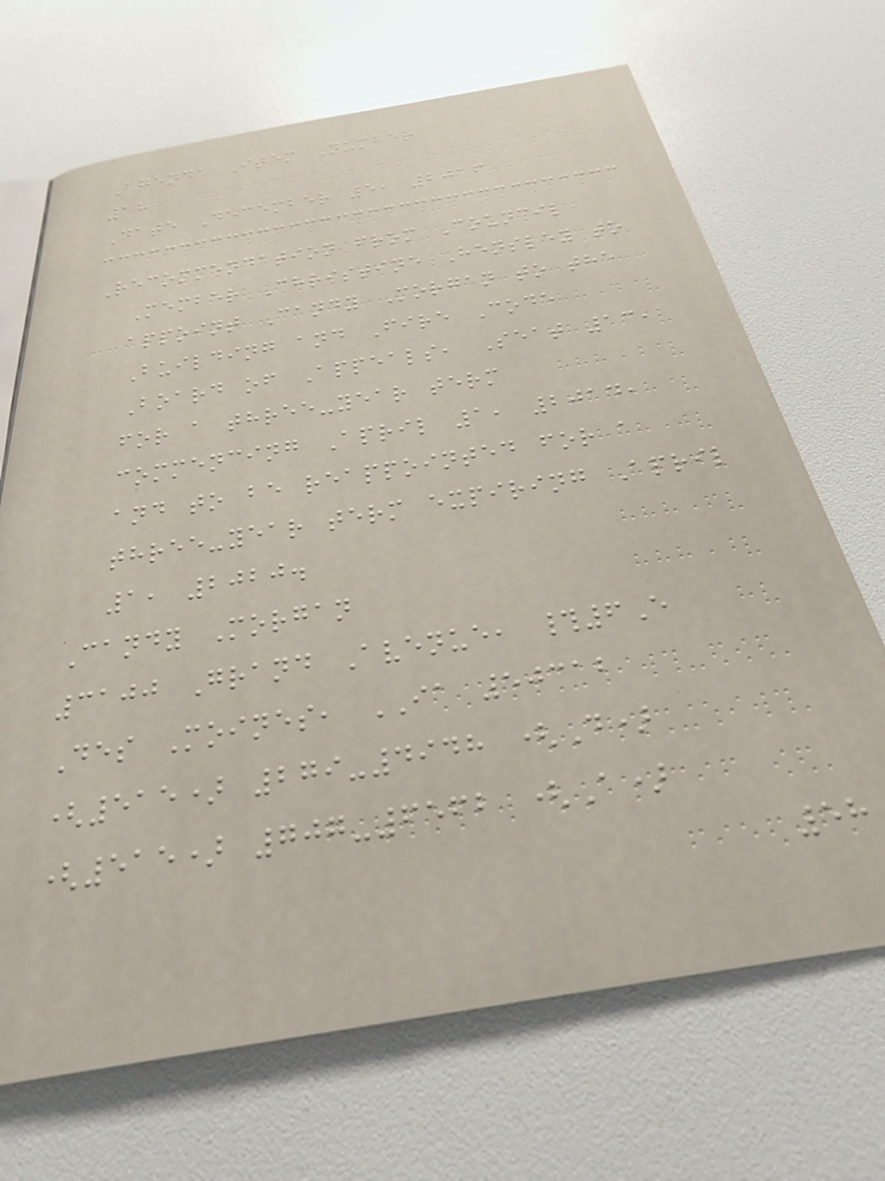Agenda Item Number
18
Date December 5, 2016
Recommendation from Council
Member Christine Hensley to
appoint Candy Morgan to the
Building and Fire Code
Board of Appeals, Seat 13,
for a three-year term
commencing April 1, 2014,
and to be reappointed for a
three-year term expiring April
1, 2020.
Candy Morgan
3100 Grand Avenue, #6E
Des Moines, IA 50312
(515) 279-4948 (D)
(515) 707-6562 (A)
58
